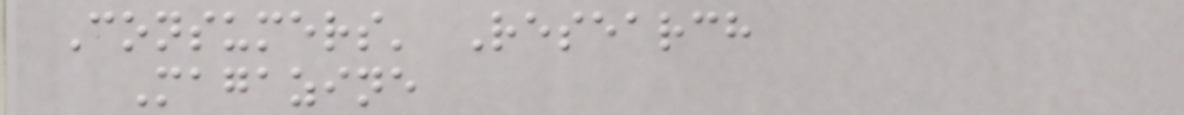Consumers' Research
Magazine
